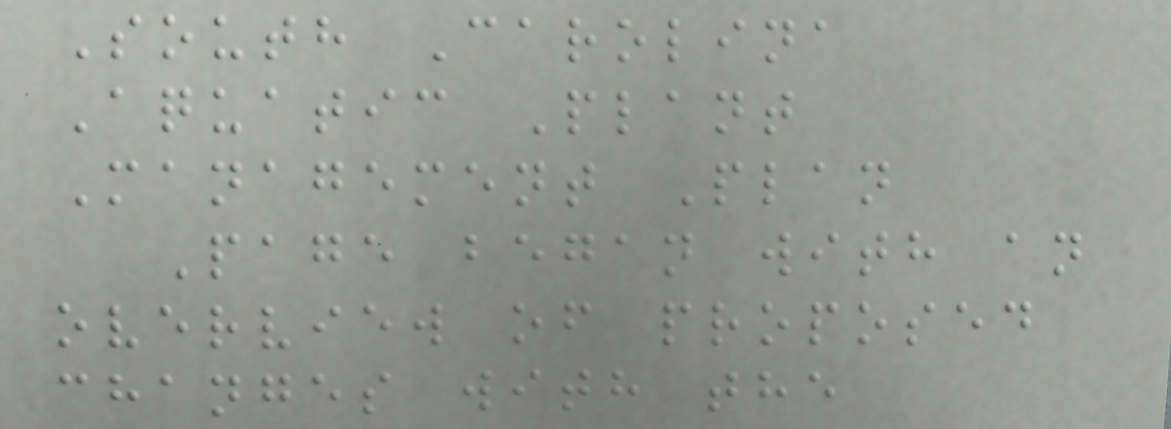South Carolina
Aquatic Plant
Management Plan
Page began with an
overview of proposed
changes with the
